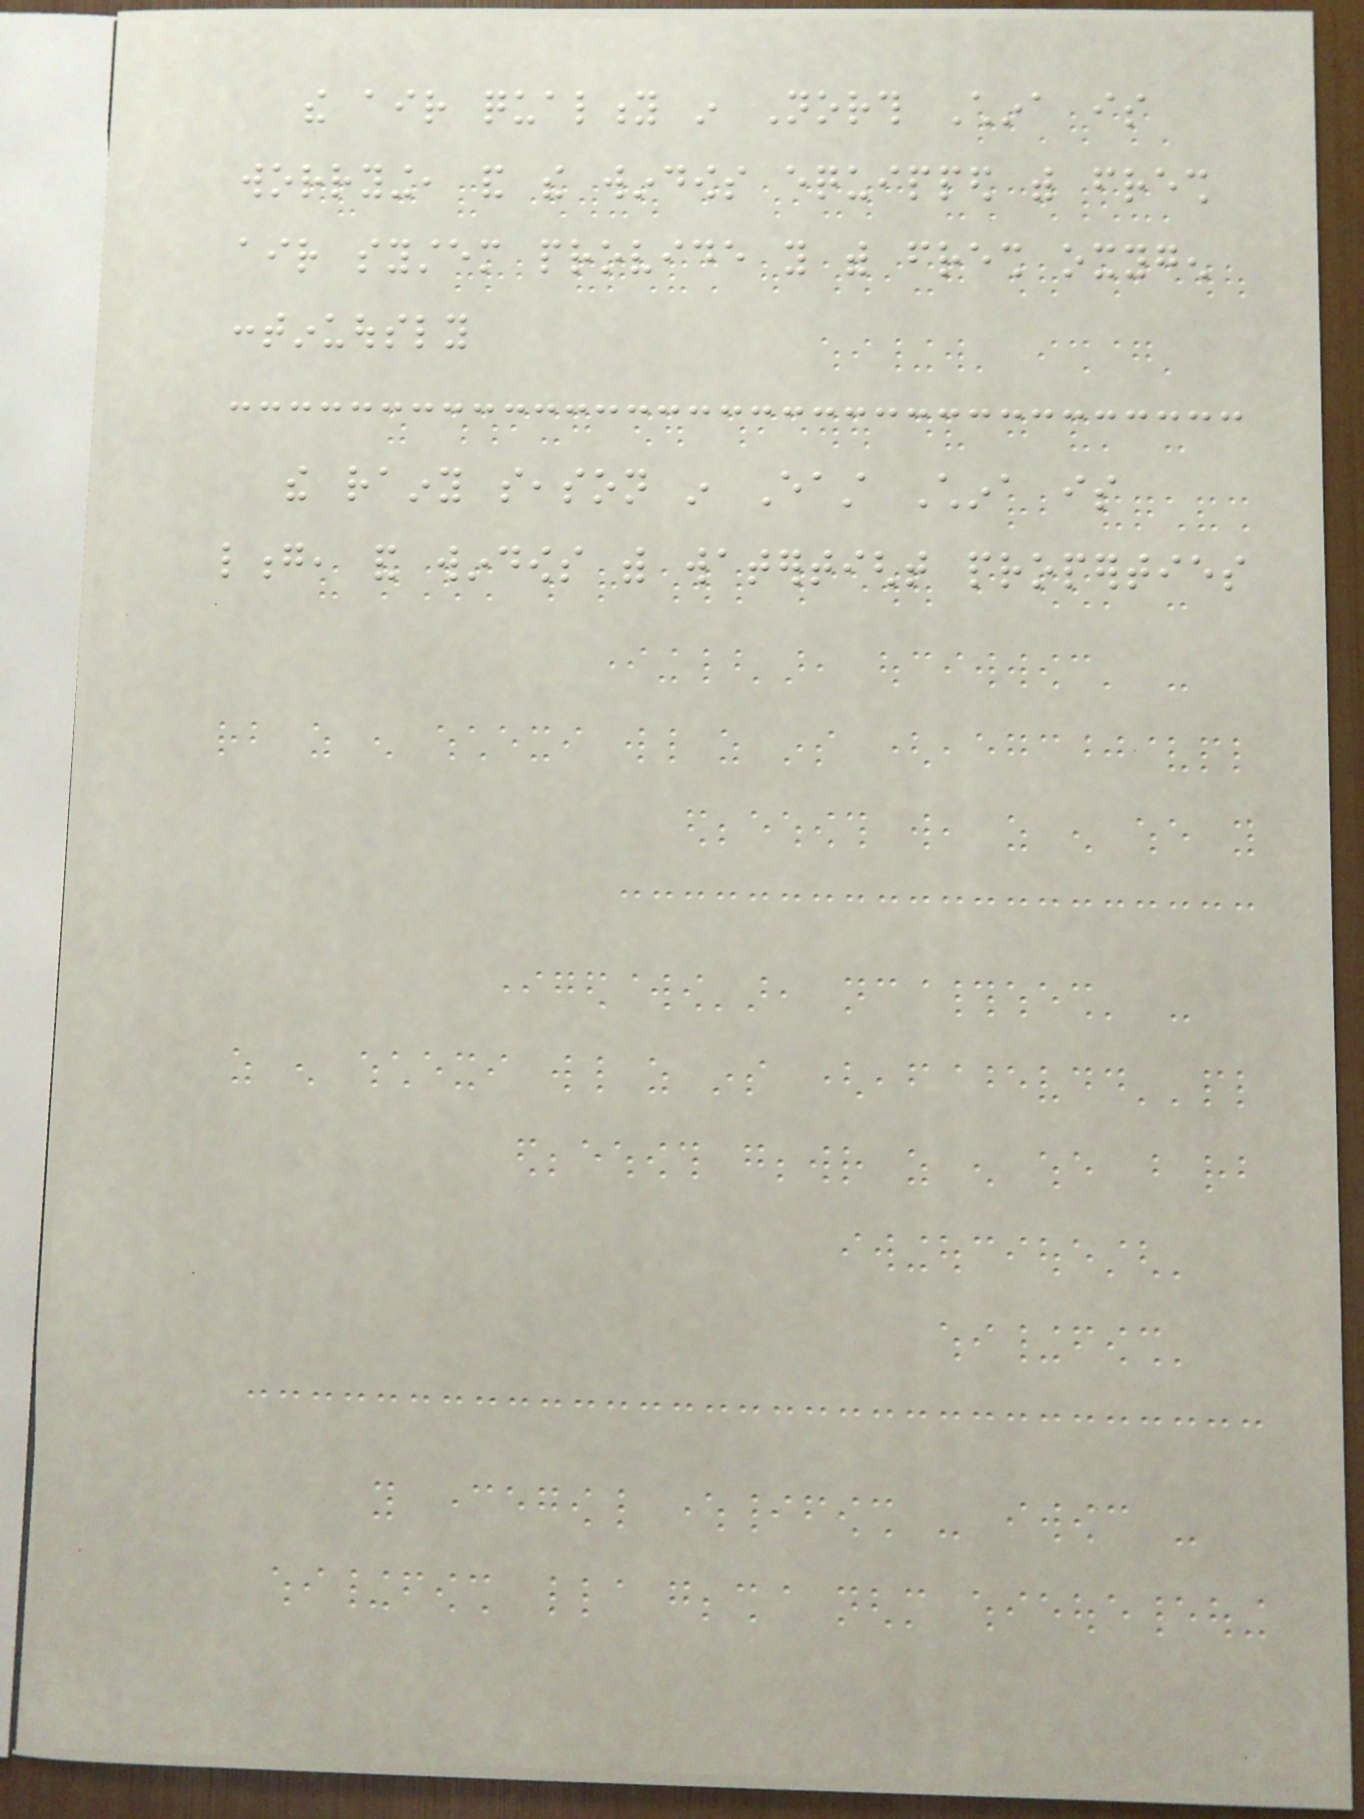the air quality in North China is
worrying, and the windows equipped with fresh
air system provide you with fresh oxygen
continuously
the rainy season in East China is
long, and windows with watertight properties
